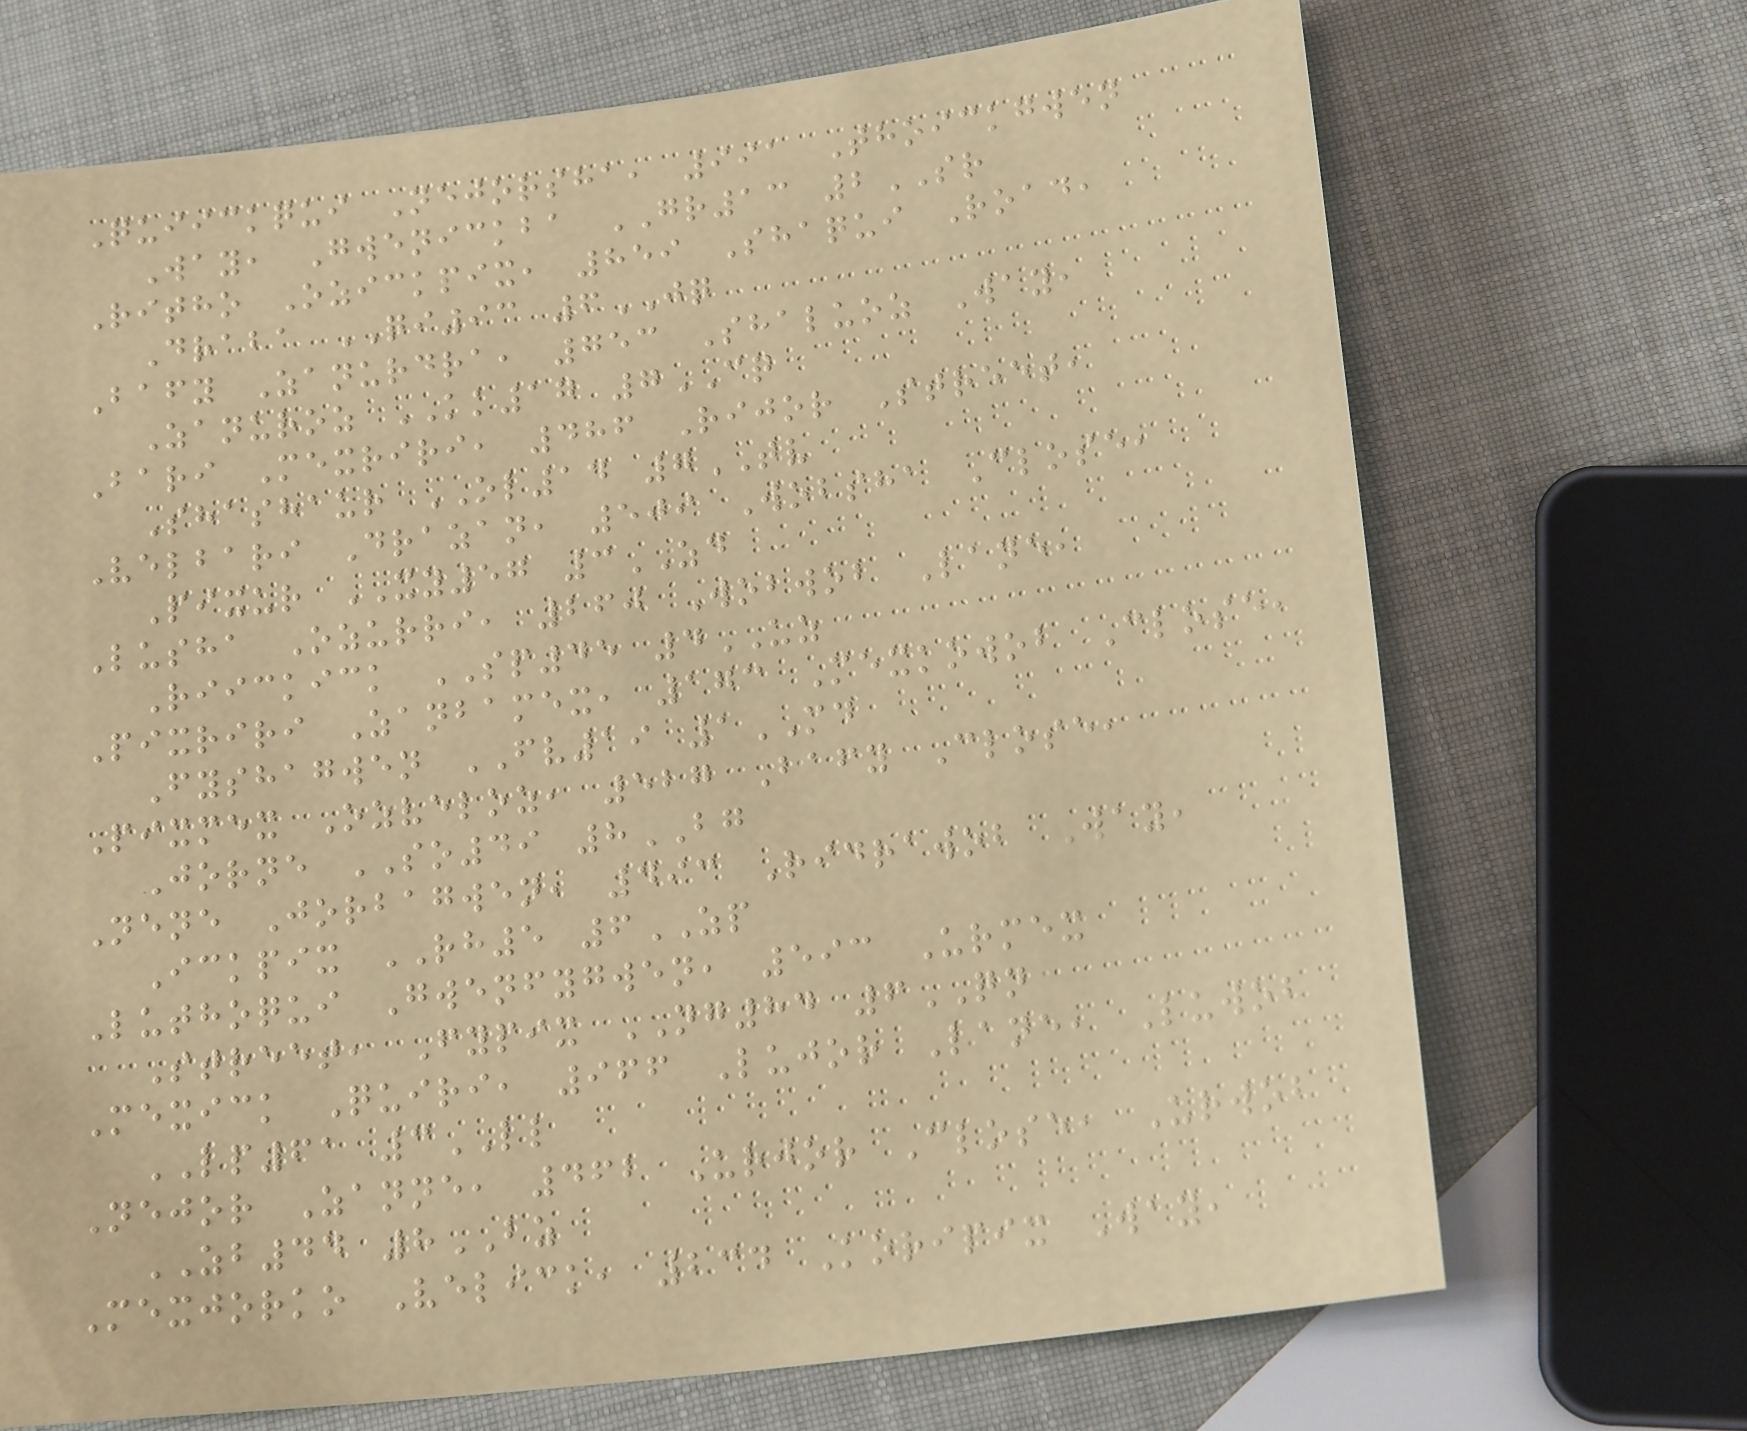Quiickqui Nejorsha, 991 Thoickgwen
Way, Gwenickba GR13 2SR
Ritho Ozickpix, 859 Shaqui Road,
Draba QI93 6JQ
Bafy Zanurdra, 753 Shaluoz Way,
Zanuroz KK17 7CQ
Bari Mexriri, 486 Rijor Street,
Shashaur OL14 7TV
Velbari Drazan, 509 Wobsha Close,
Pixur XY57 3ZD
Lusha Ozurri, 260 Wobwob Lane,
Riickick SP45 4UZ
Pixriri Zanbamex, 173 Mexkowob Close,
Fyshagwen FV19 1MD
Pixmex Ozveloz, 527 Bafy Close,
Jorne SO49 8BG
Nene Jorbagwen, 493 Ridrawob Way,
Ickpix RH5 6ZP
Luthoqui Gwenfygwen, 593 Urmex
Street, Fypix NG84 6QN
Mexick Quiri, 966 Lujor Lane, Luwob
LP61 3LL
Nejor Zanne, 462 Urjor Close, Urwob
ZB44 8BZ
Mexjorko Velick, 234 Koripix Way,
